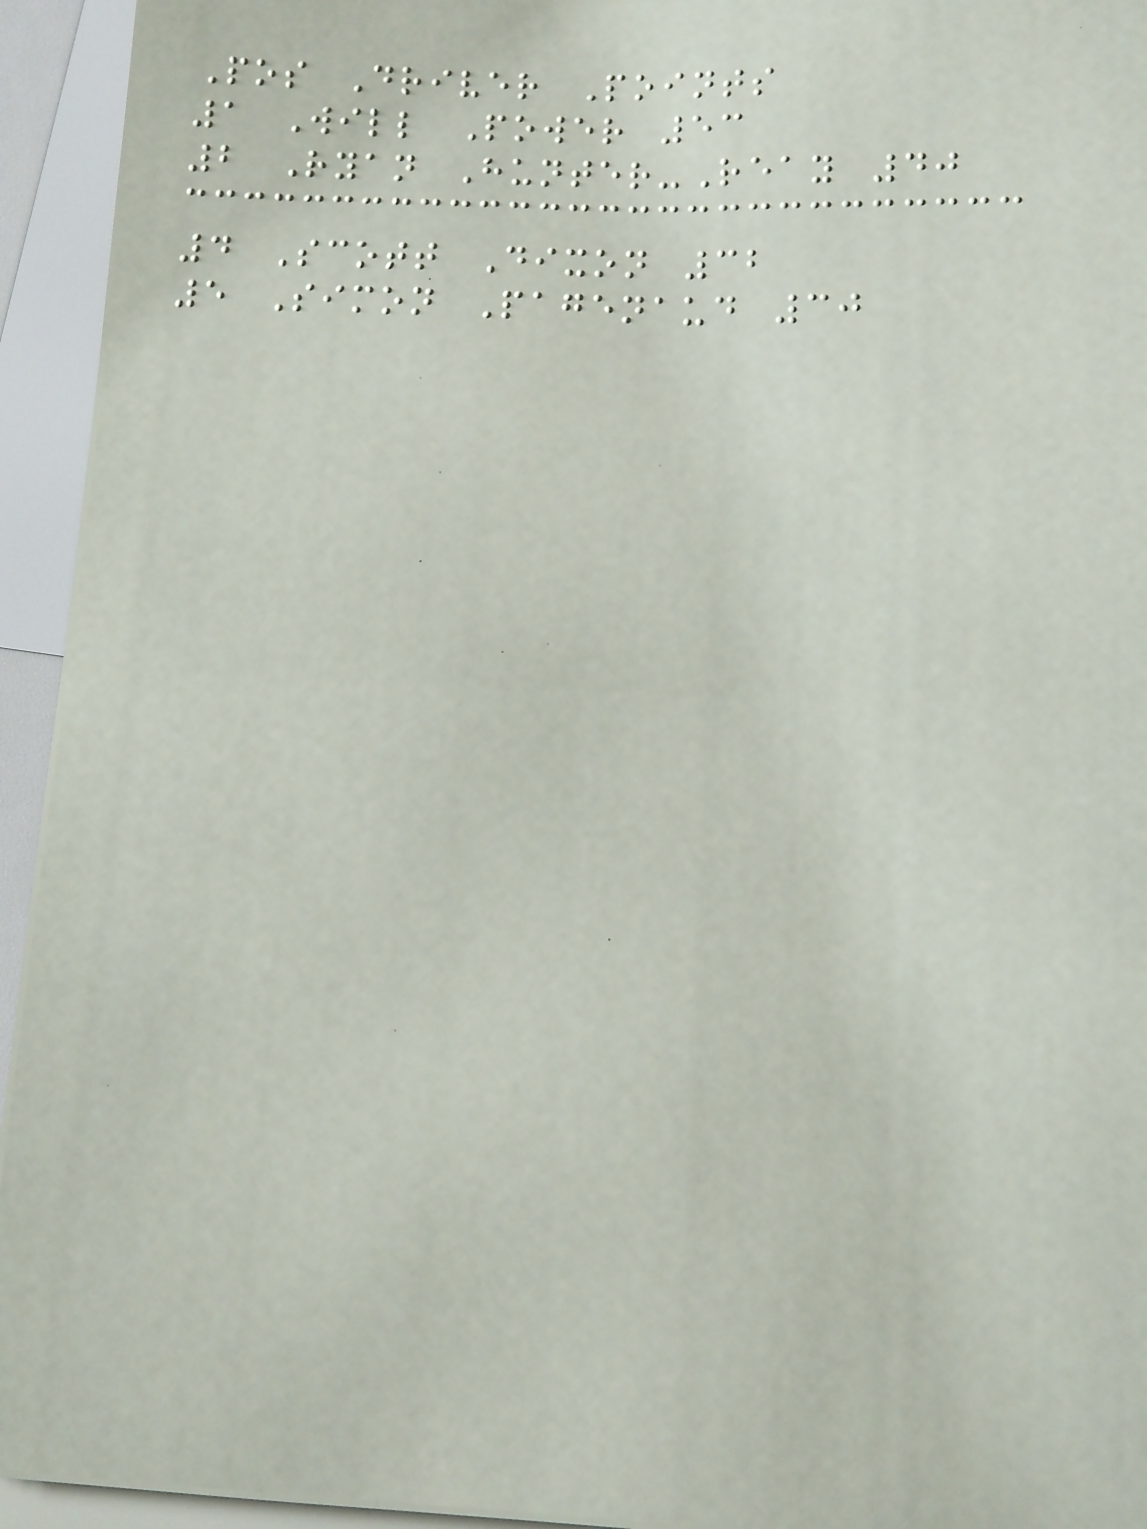Pos Driver Points
1 Will Power 53
2 Ryan Hunter-Reay 40
4 Scott Dixon 32
5 Simon Pagenaud 30
